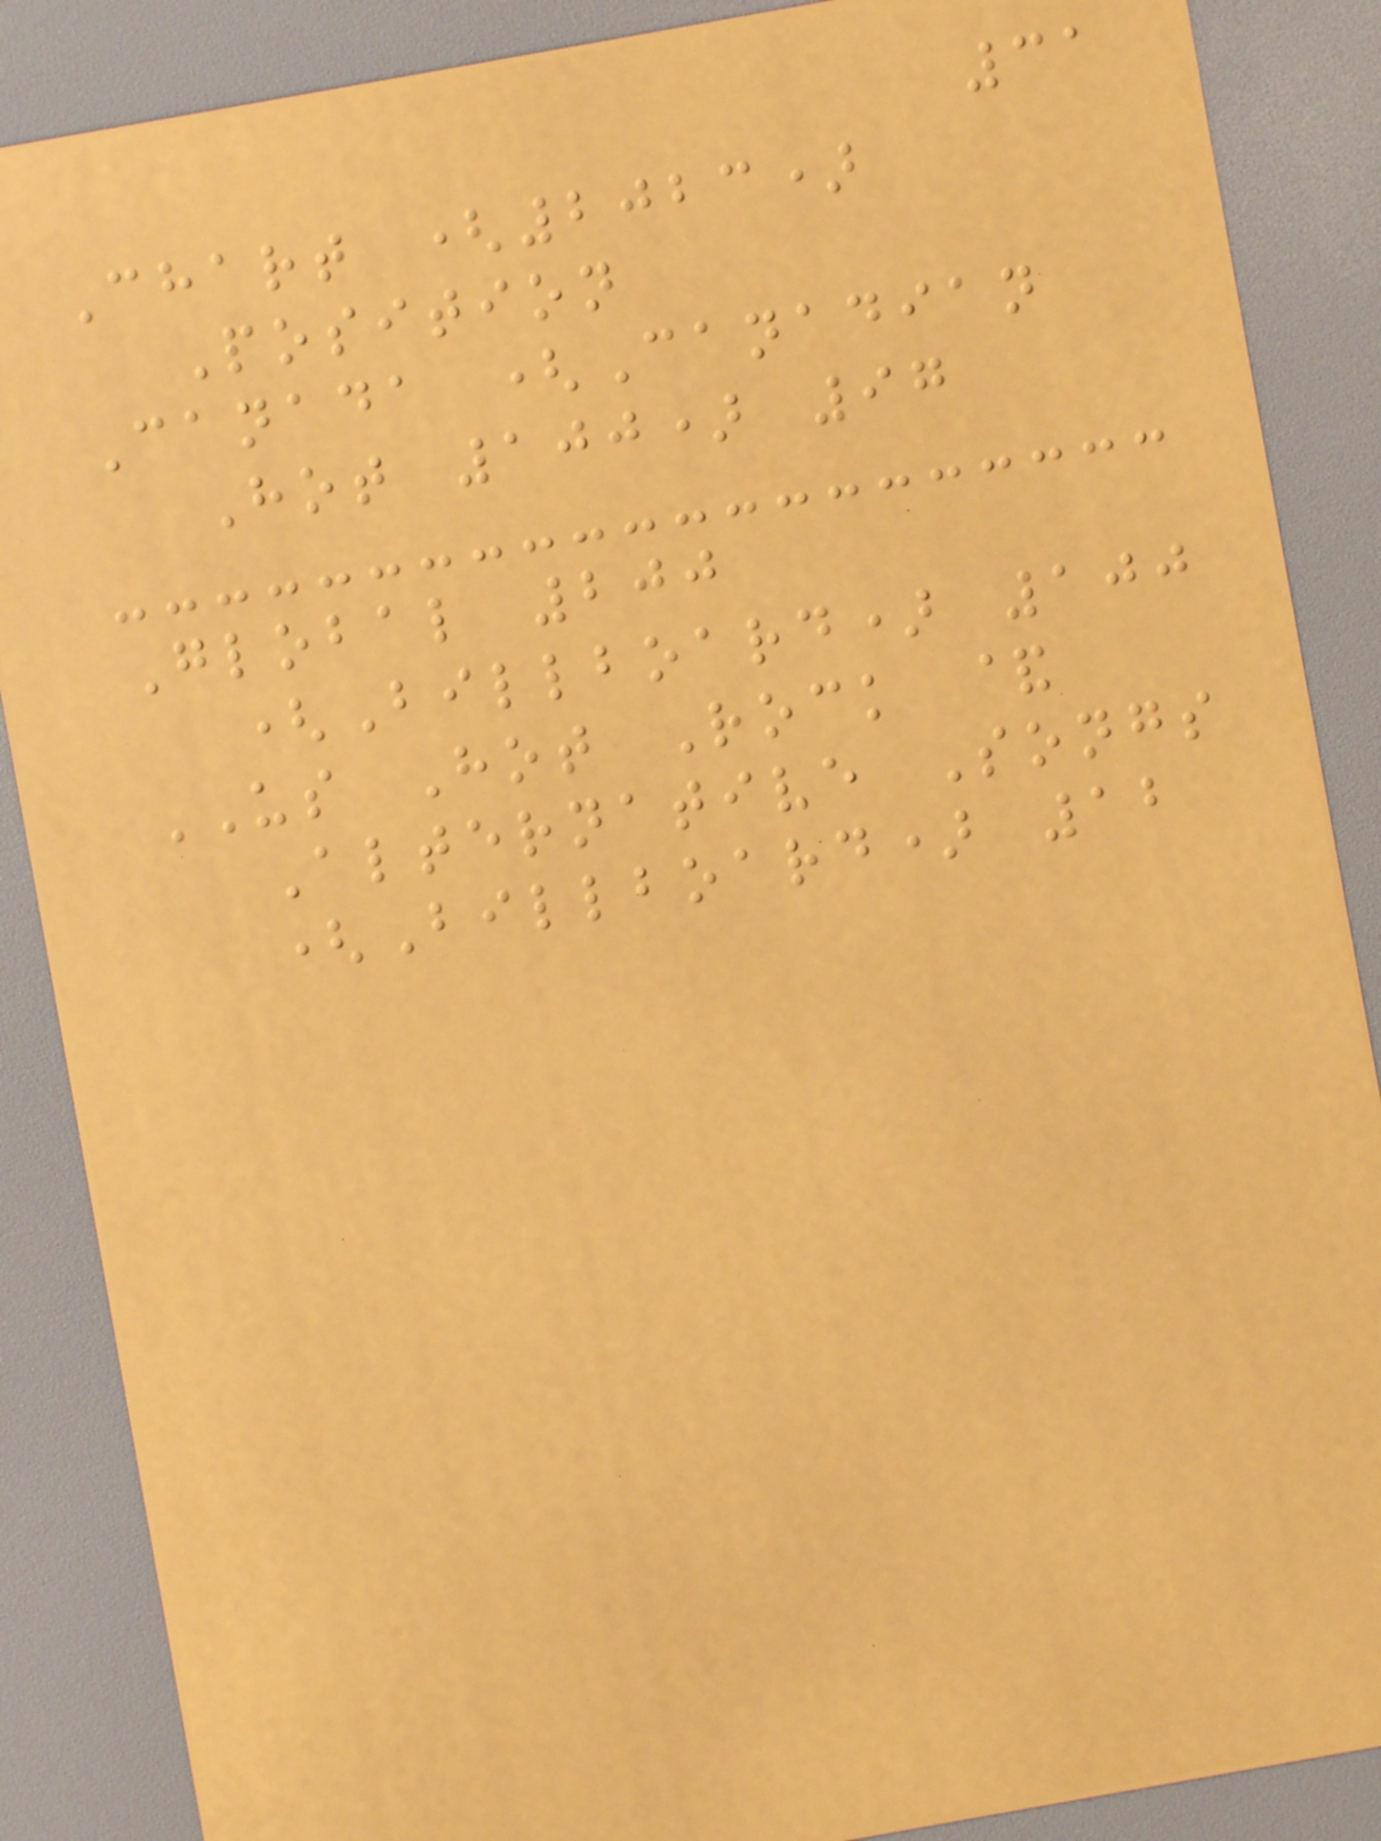31
Chart (2023)
Position
Canada (Canadian
Hot 100) 97
Global 200
(Billboard) 100
US Hot Rock &
Alternative Songs
(Billboard) 12
